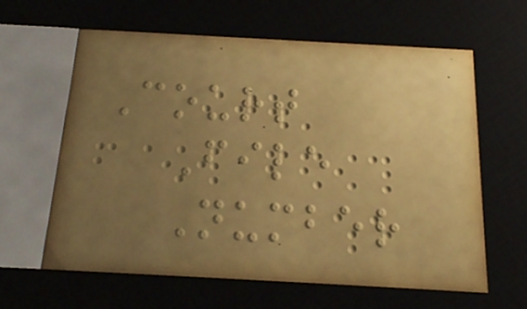Court
File
Number
